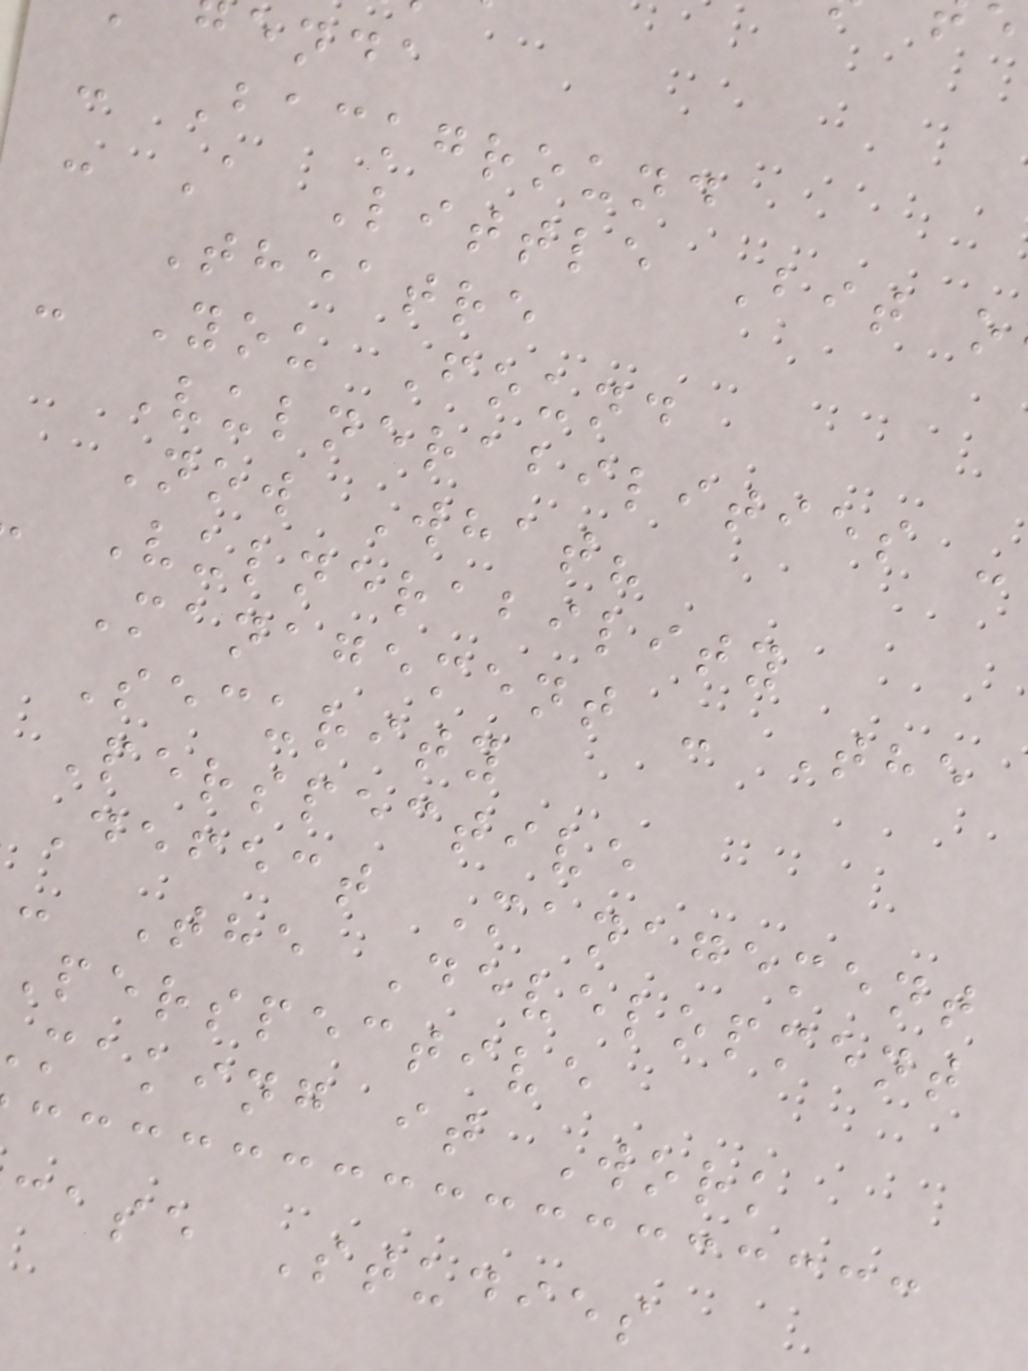enda
- Background
- A Little Bit o
Theatre
- You Found
Vulnerabilities -
Now What?
Vulnerability
Management - The
Security
Perspective
Defect Management
- The Development
Perspective
making it Work
case Studies
